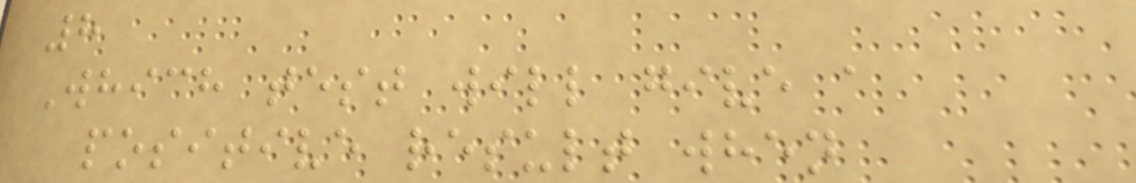8
Which test will give a
positive result when
